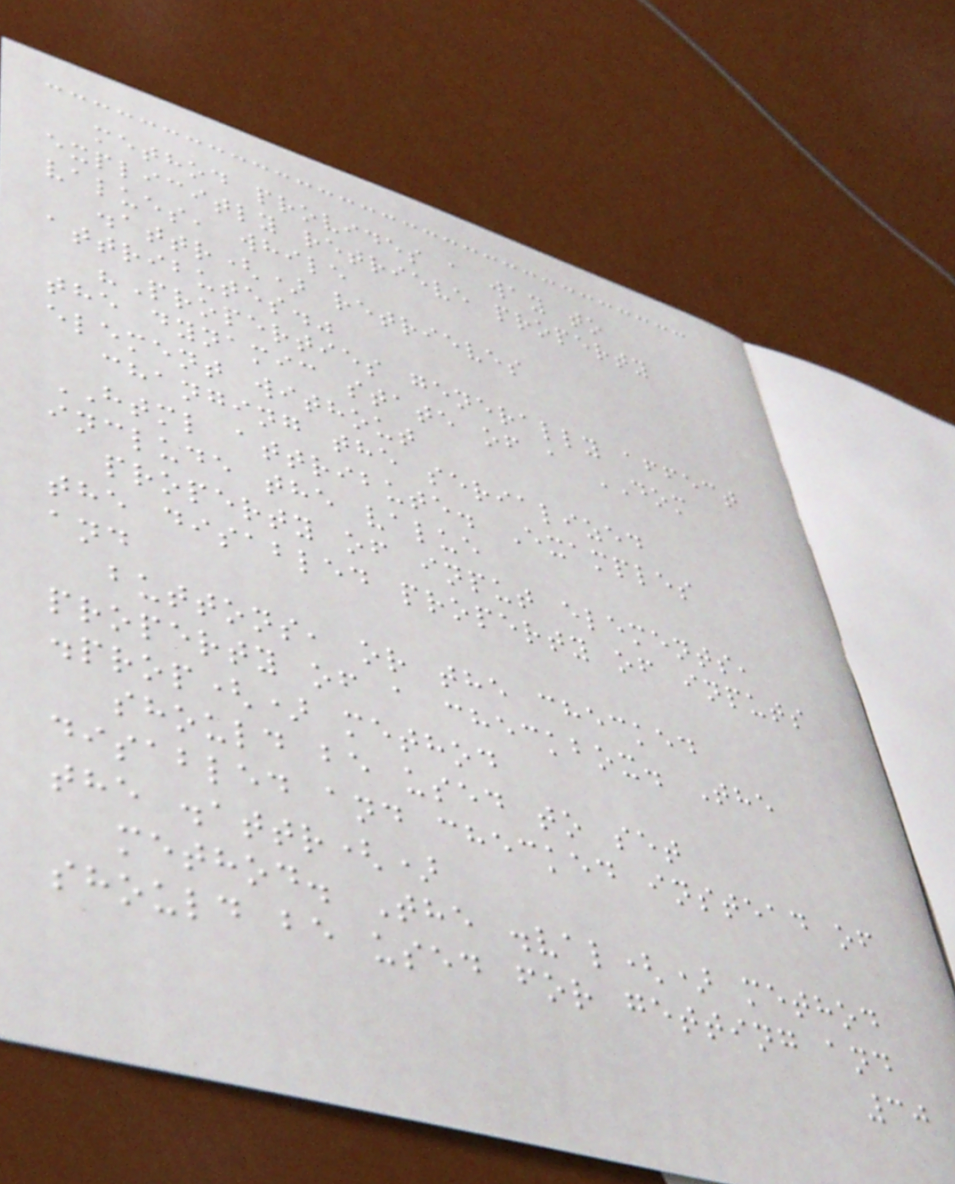method provides a way to
explicitly retrieve property
values, while
.attr() retrieves
attributes."
"Properties generally affect
the dynamic state of a DOM
element without
changing the serialized
HTML attribute. Examples
include the value
property of input elements,
the disabled property of inputs
and
buttons, or the checked
property of a checkbox. The
.prop() method
should be used to set
disabled and checked instead of
the .attr()
method. The .val() method
should be used for getting and
30
